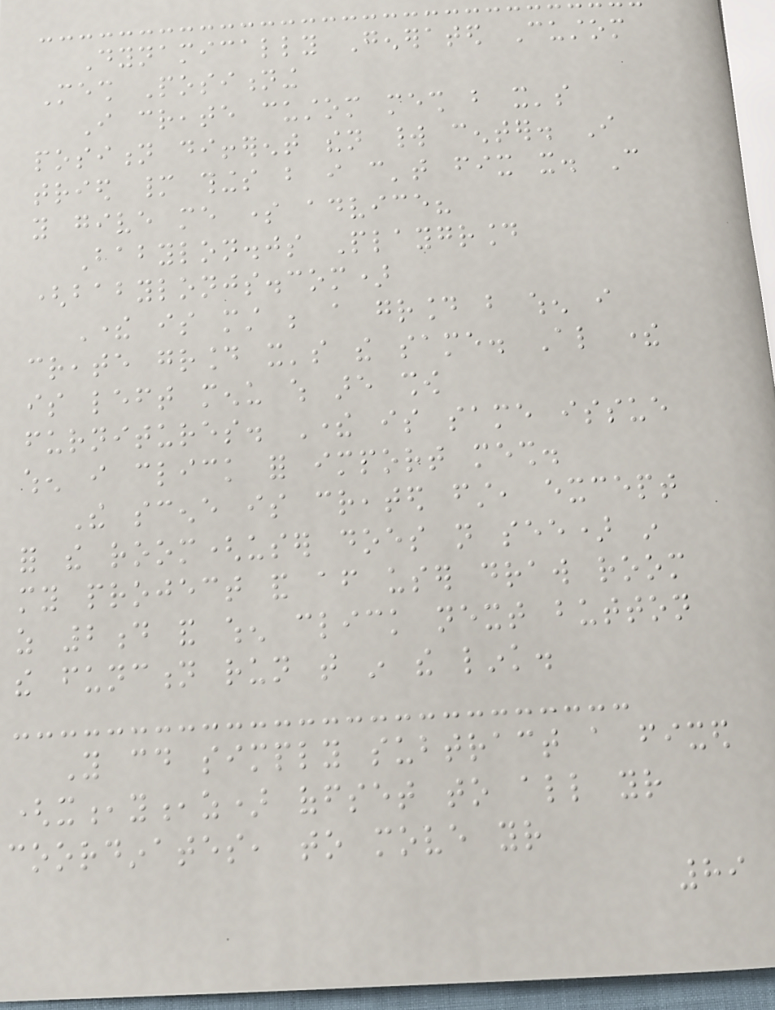Dynamically Generated Custom
Mesh Positioning
I create custom mesh but it's
position different then world center. I
tried many things but i can't fix it. Can
you give me some advice?
Babylon.js Playground
(babylonjs.com)
There is must be a ground but when i
create ground it's the same. Also there
is left menu which are show
furnitures. There is same issue
when i click for import mesh.
The scene is created first, except
for the room(user does not see) in
my project and after user draw room
as 2d and when click next button
the function run that in the link.
You could simply subtract a fixed
(x,y,z) offset to all your
coordinates, to move your
89
